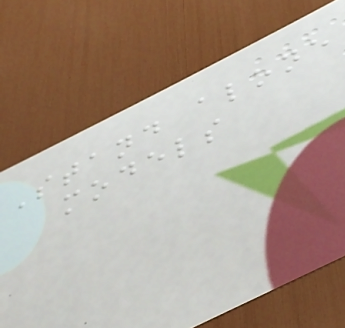Stand alone
models
